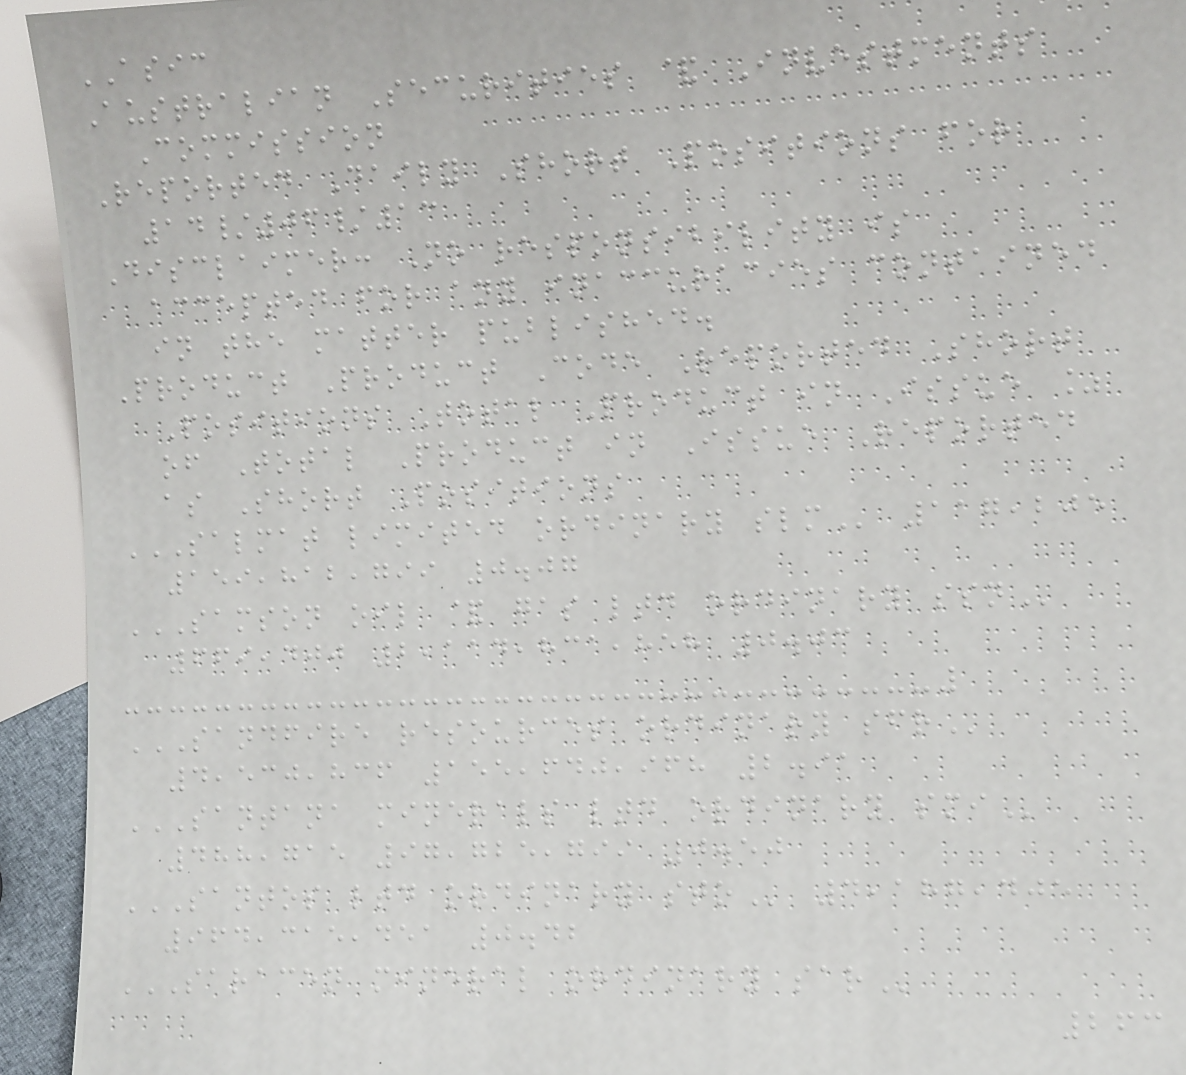ASIC
Australian Securities & Investments
Commission
Reported Daily Short Positions for
14/06/13
Disclaimer: No responsibility is
accepted for any inaccuracies contained
in the matter published.
Product Product Code Reported Short
Positions Total Product in Issue %
of Total Product in Issue Reported
as Short Positions
SALMAT LIMITED ORDINARY SLM 117,205
159,812,799 0.07
SAMSON OIL & GAS LTD ORDINARY SSN
669,400 2,114,831,858 0.03
SANDFIRE RESOURCES ORDINARY SFR
4,530,836 155,640,968 2.91
SANTANA MINERALS LTD ORDINARY SMI
488,715 97,725,799 0.50
SANTOS LTD ORDINARY STO 4,187,405
964,315,451 0.42
SARACEN MINERAL ORDINARY SAR
263
